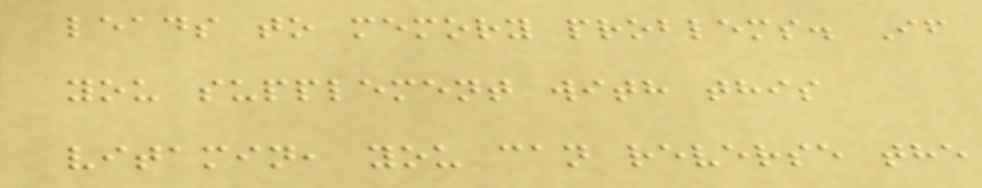leads to memory problems. If
you supplement with this
vitamin, you can reverse the
